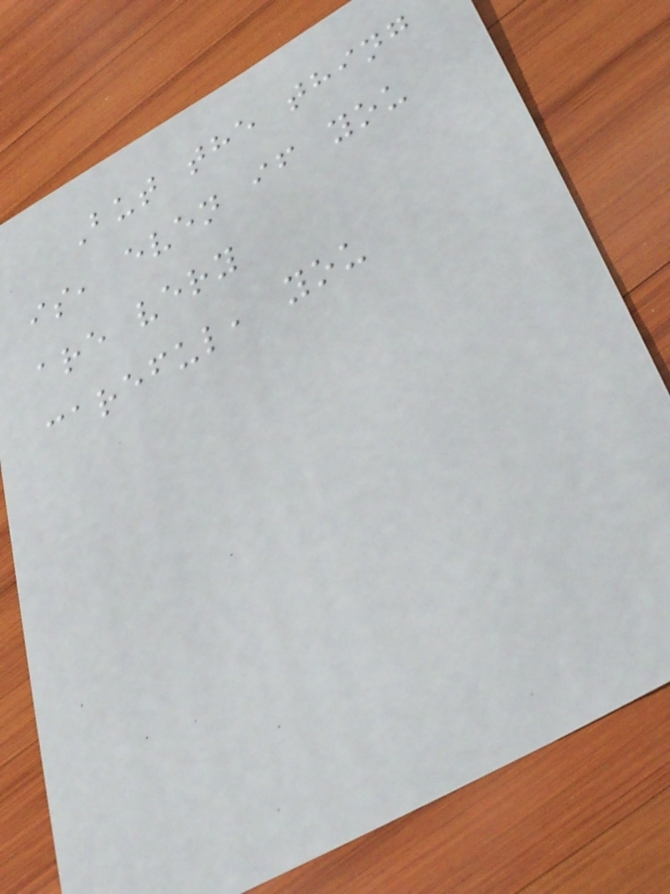But the thing
is, even if you
are very
careful, you
